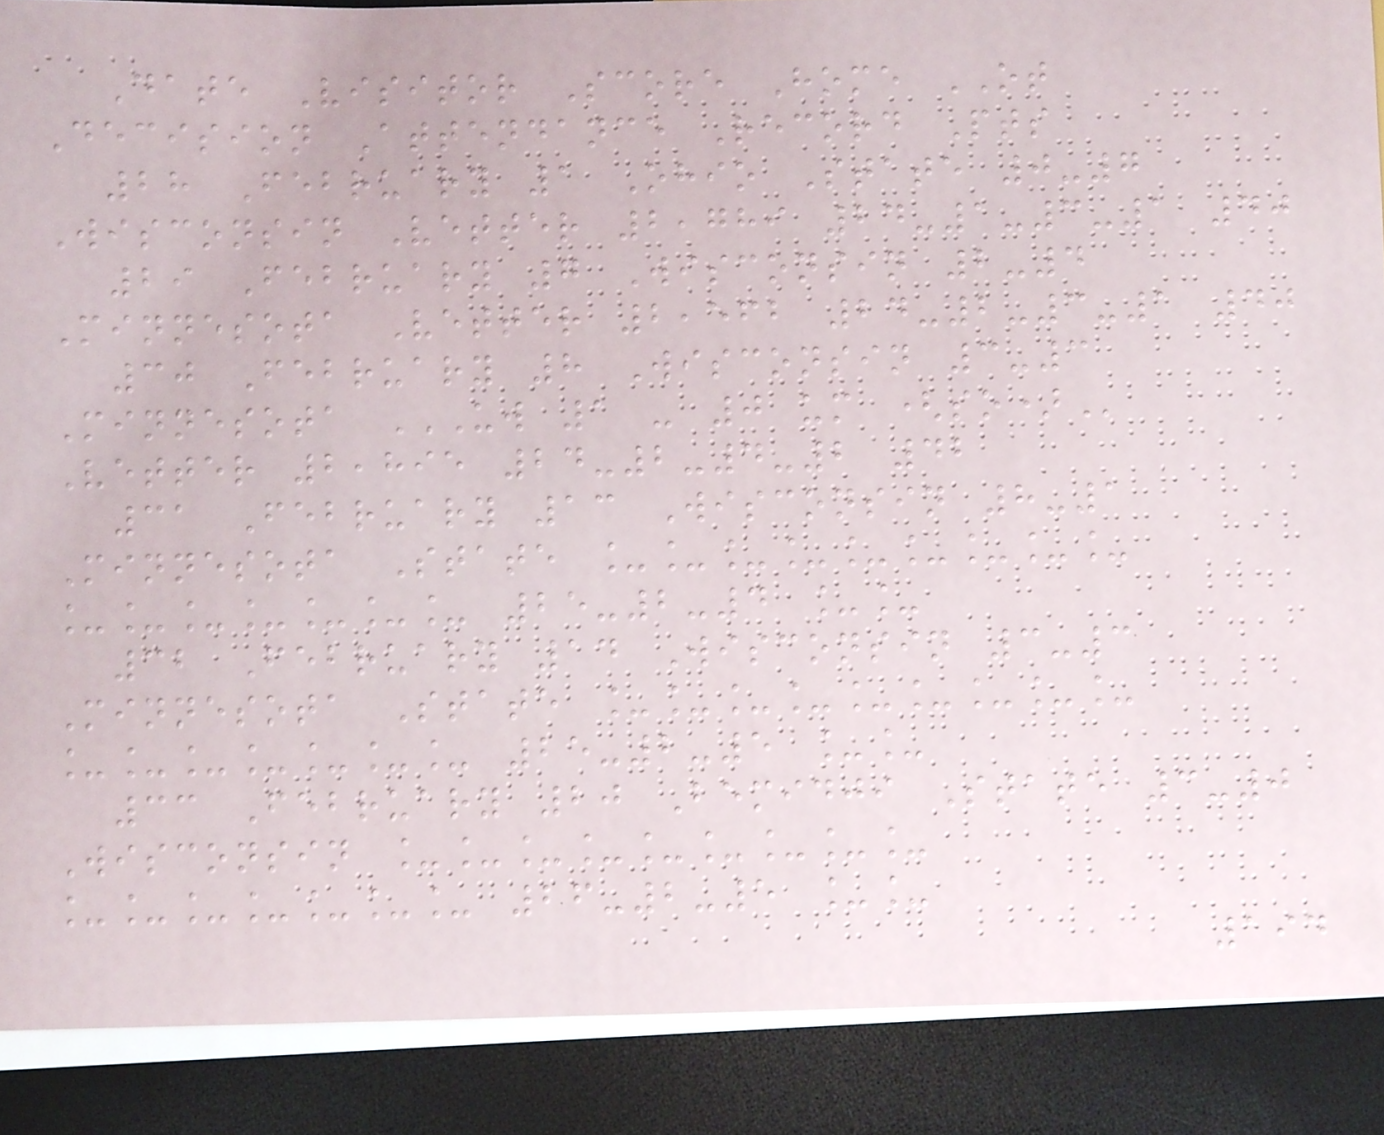Date Visitor Score Home OT
Decision Attendance Record Pts
28 February 1 Ohio State 0-7
Wisconsin Vetter 2,789 24-1-3-1 40
29 February 7 Wisconsin 2-4
Minnesota Vetter 2,562 24-2-3-1 40
30 February 8 Wisconsin 3-3
Minnesota UW 1 - 0 UM (SO)
Vetter 2,895 24-2-4-2 42
31 February 13 Wisconsin 8-1
Minnesota State _________
_______ 25-2-4 __
32 February 14 Wisconsin 3-3
Minnesota State _________
_______ 25-2-5 __
33 February 20 Bemidji State 3-0
Wisconsin _________
_______ 26-2-5 __
194
